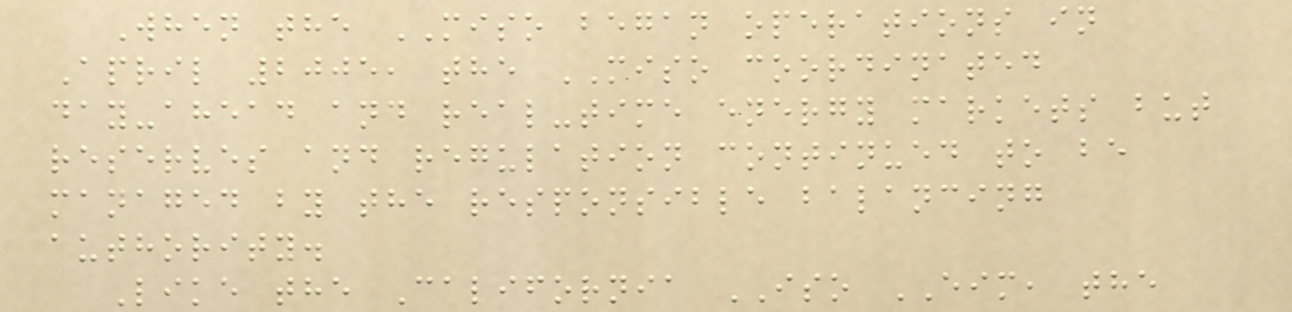When the MISO began operations in
April 2005, the MISO coordinated
day-ahead and real-time energy markets but
reserves and regulation continued to be
managed by the responsible balancing
authority.
Like the California ISO EIM, the
